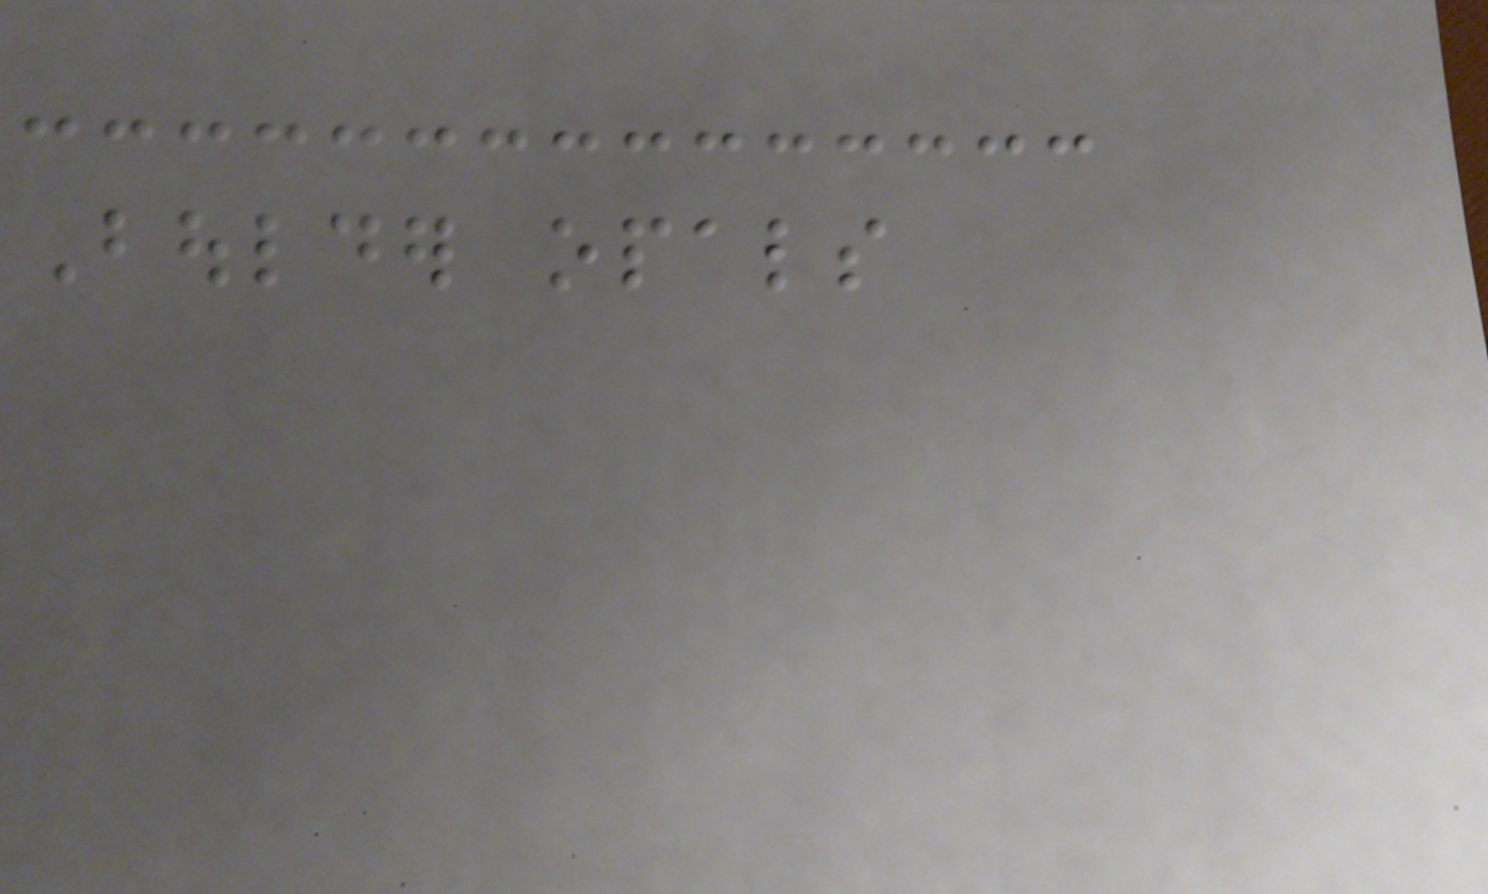Boulder opals
